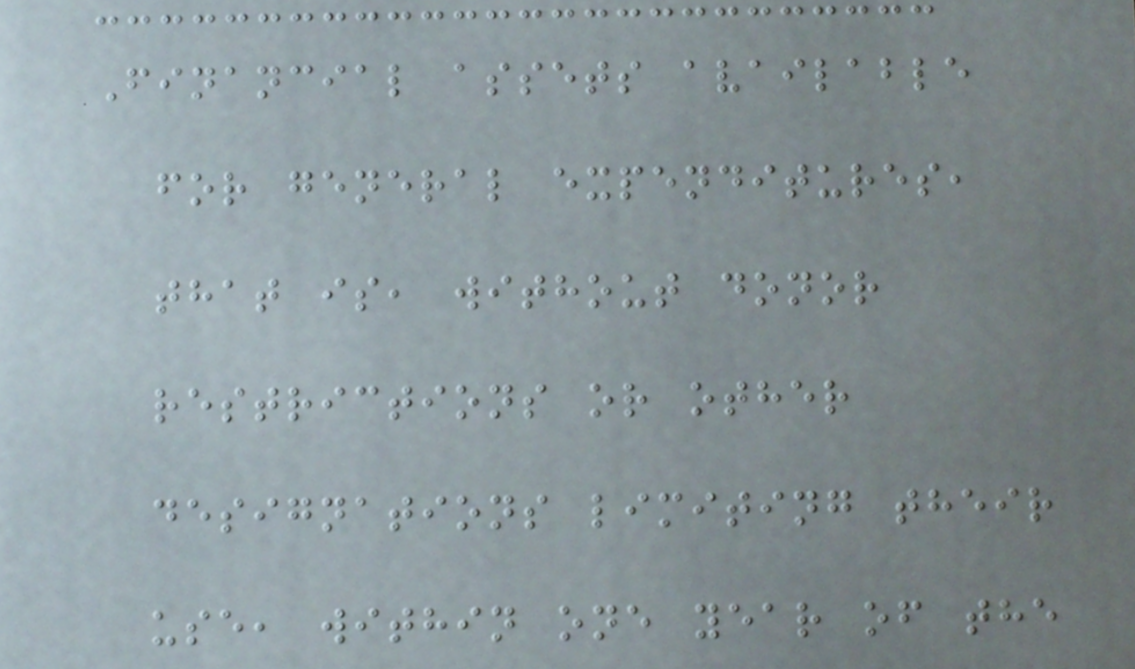Financial assets available
for general expenditures,
that is, without donor
restrictions or other
designations limiting their
use, within one year of the
